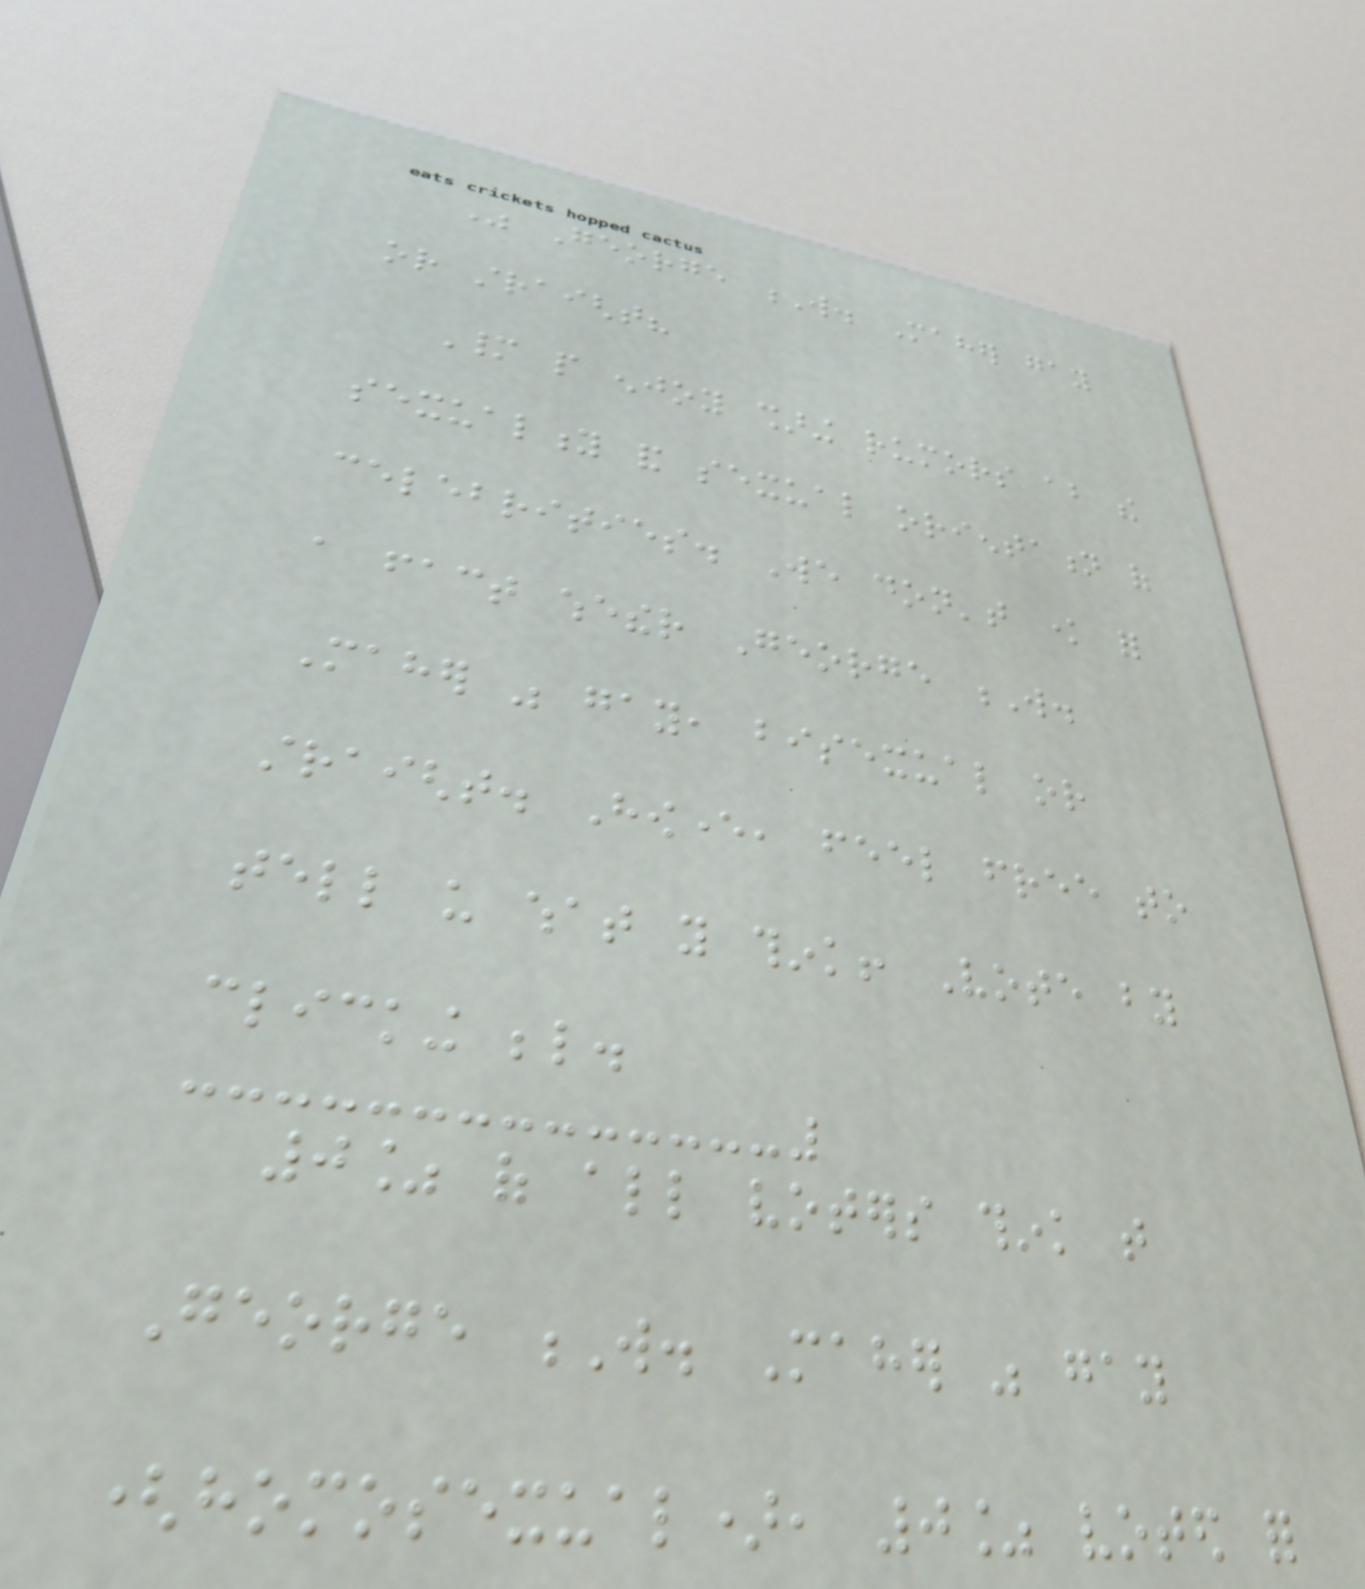Was George W. Maher gay
or straight?
Many people enjoy sharing rumors about the
sexuality and sexual orientation of
celebrities. We don't know for
a fact whether George W.
Maher was gay, bisexual or
straight. However, feel free to
tell us what you think! Vote by
clicking below.
0% of all voters think that
George W. Maher was gay
(homosexual), 0% voted for
